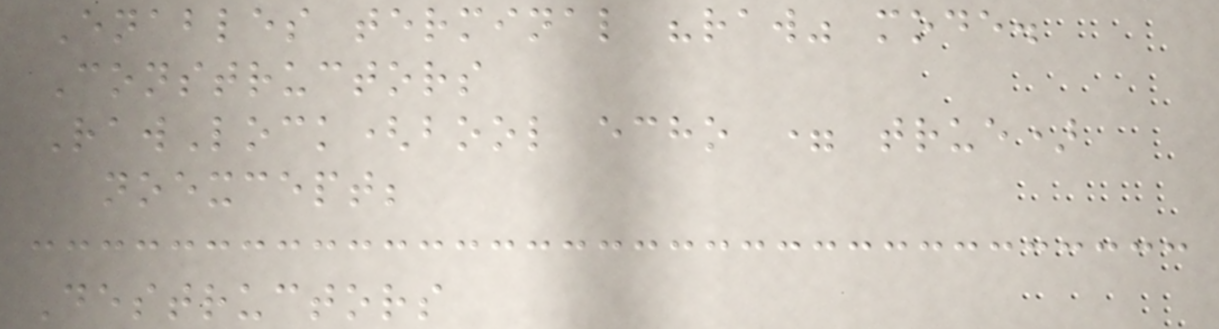Enables terminal "raw" mode.
Constructors
RawLock(bool echo = true)
noexcept;
Destructors
